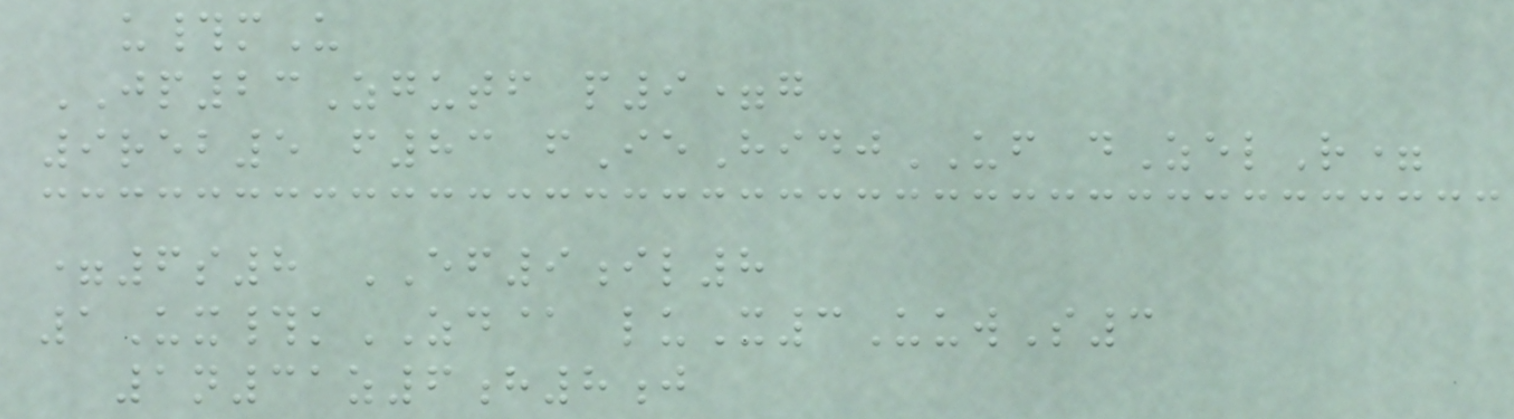u#mU
JP23Zgutf p9=g
9reb5 f83 fIeHidjUF dZelR=
=6s8 EF9il8
1Ux#kZD@ luX3UuwS3
1n31z6h8j
